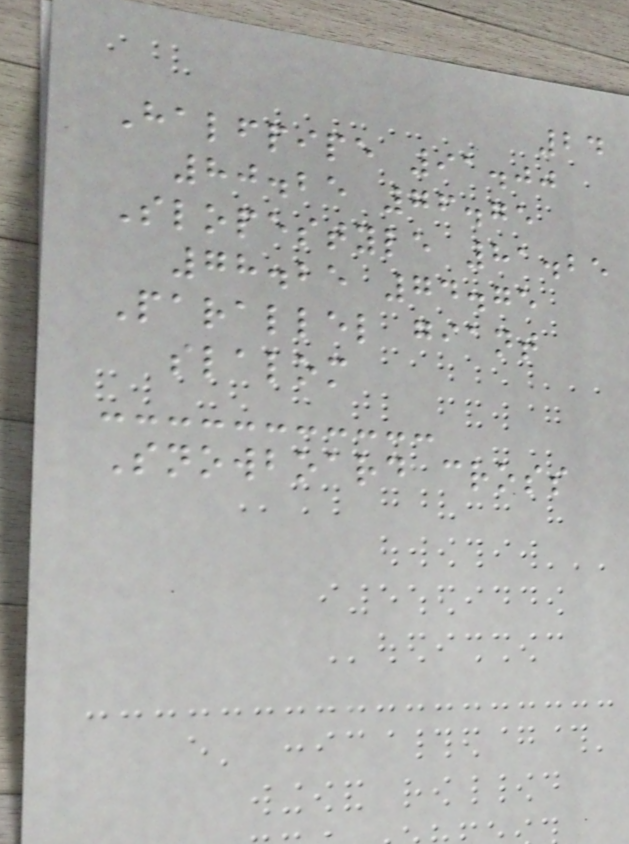24
Halfpipe 91.00
80.25 76.75
Slopestyle 81.25
78.25 74.75
Parallel giant
slalom
Snowboard cross
